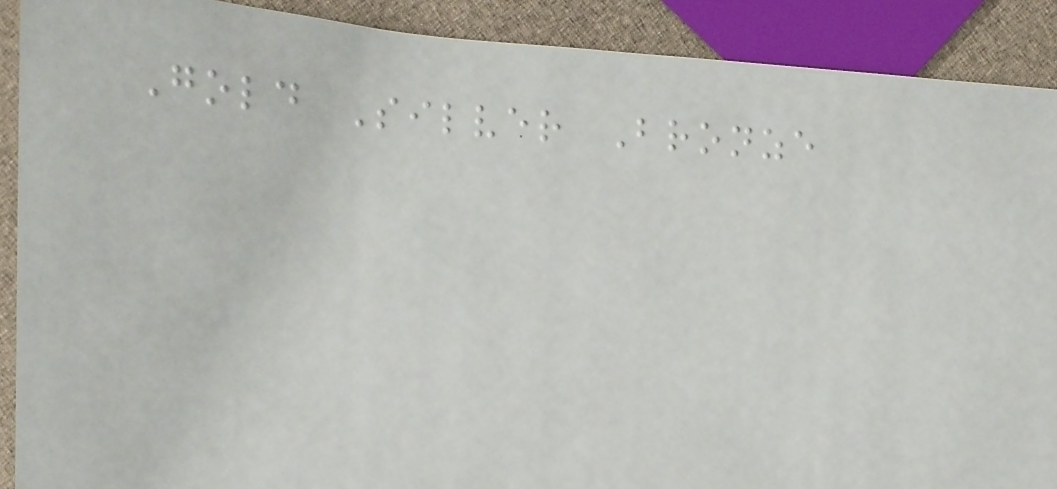Gold Silver Bronze
